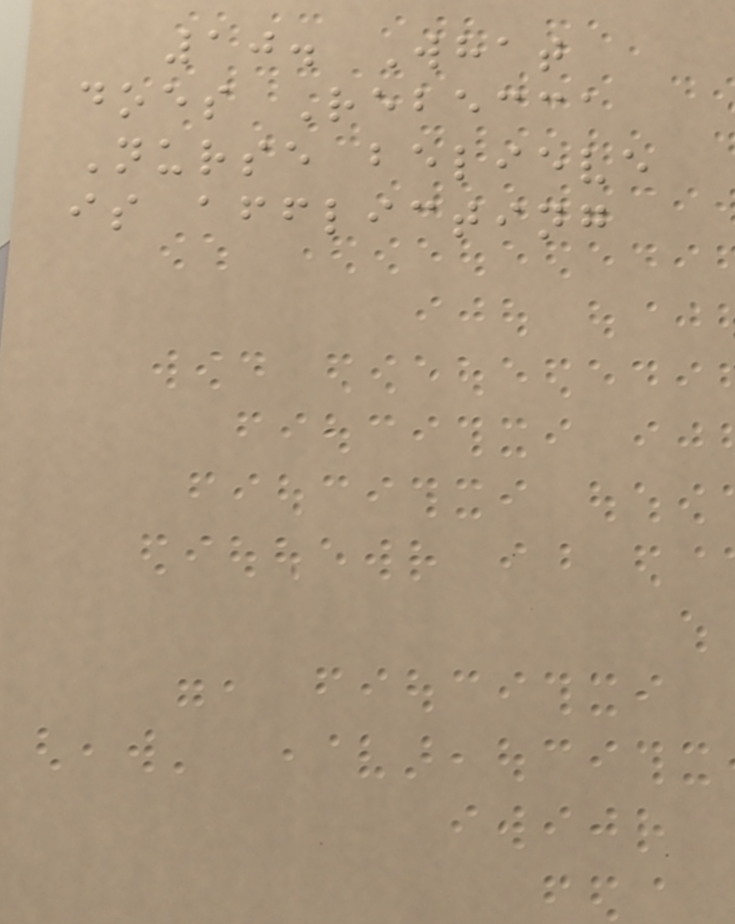10. What
does Rebecca
Nurse believe
is afflicting
